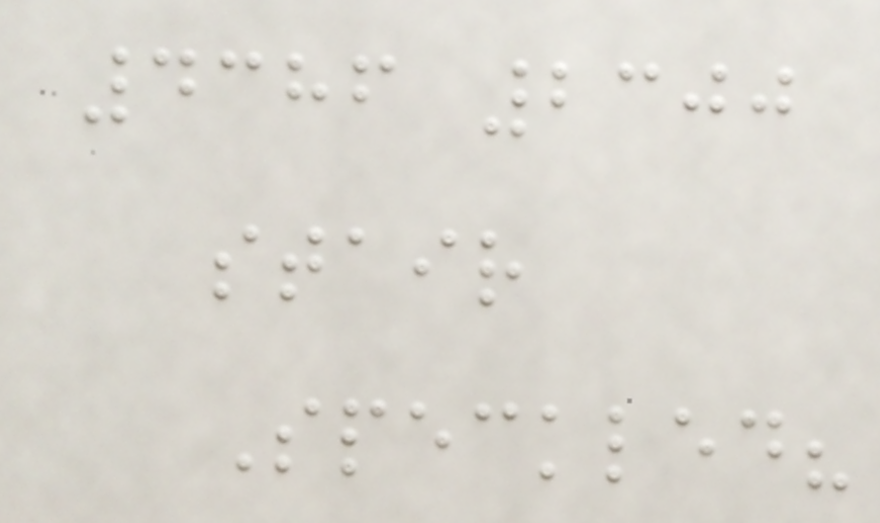4386 2300
stair
Speckled?
